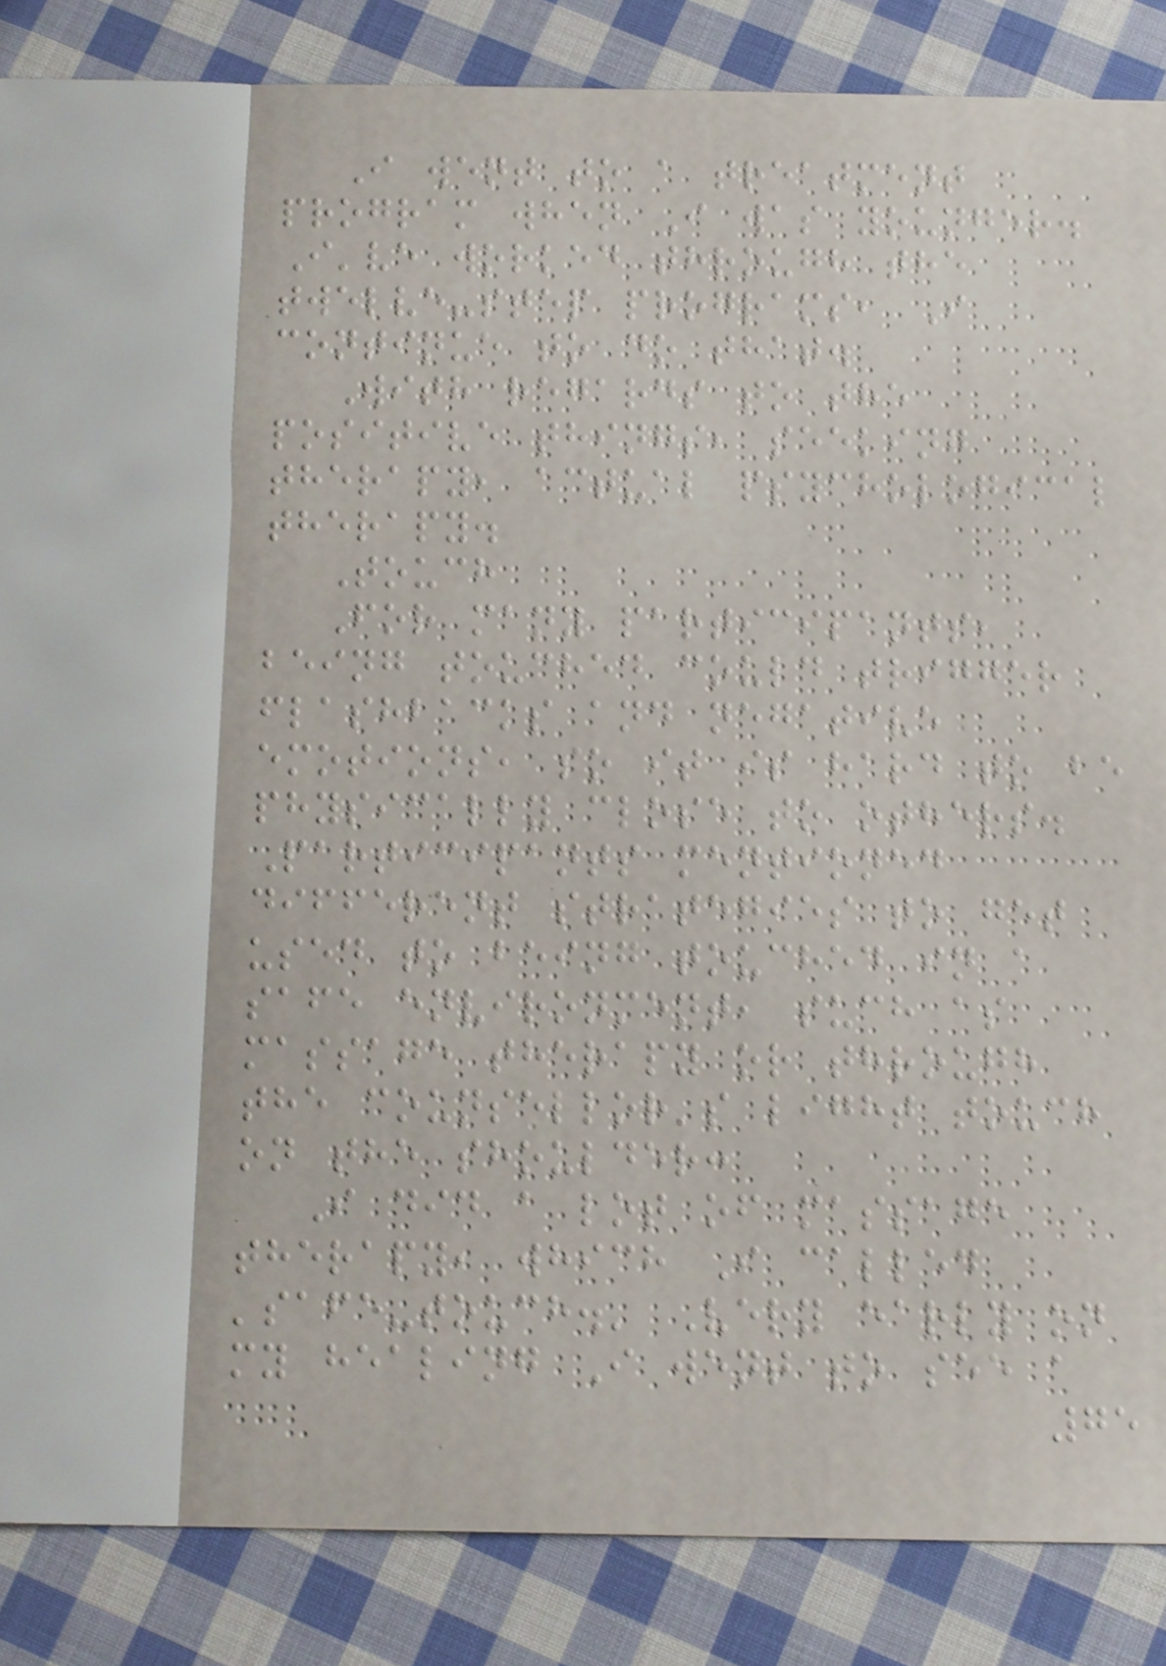I went to a treatment
program when I was younger.
I've worked through the
twelve-step programs, I
continue to do that.
With regards to the
positive things, seeking
therapy, actual psychological
therapy.
Touch
For many participants,
being touched could trigger
flashbacks and negative
emotions, so it is hard to be
physically close to others.
Participants mentioned
different strategies to get
used to being touched in a
safe environment, such as
massage therapy or through
the counsellor's light touch
on the shoulder:
I did a lot of massage
therapy, which I called
'safe-touch.' Very early on
my healing I went to see a
75
